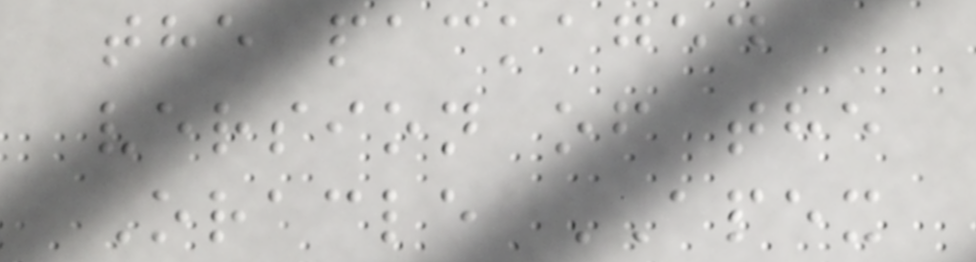the packaged
version of the
Oracle APEX
